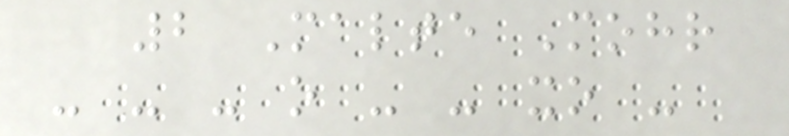2 Malte Mohr
- - - o - - xo -
